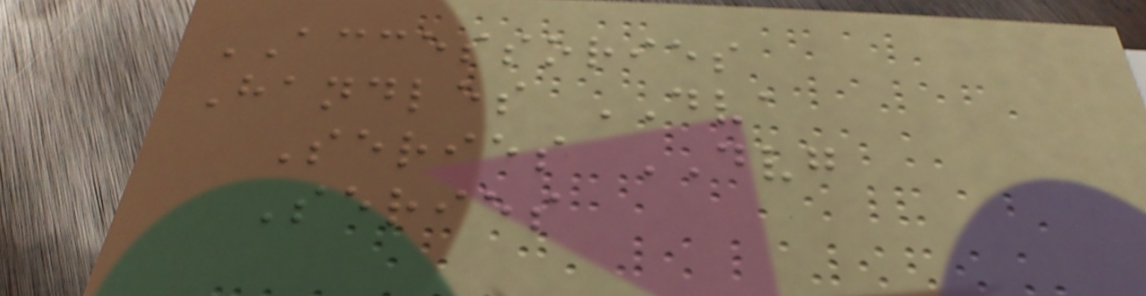ACCESSORIES
Handles DVA
Series DVG
Series
